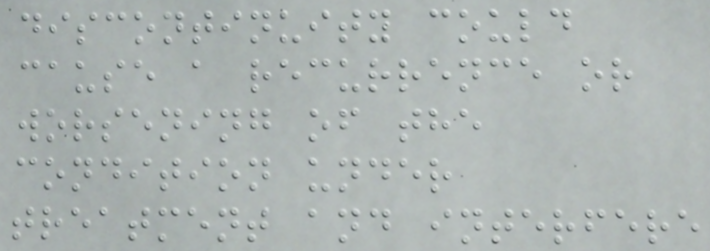discontinuity could
cause a recurrence or
worsening of the
condition under
treatment and interfere
